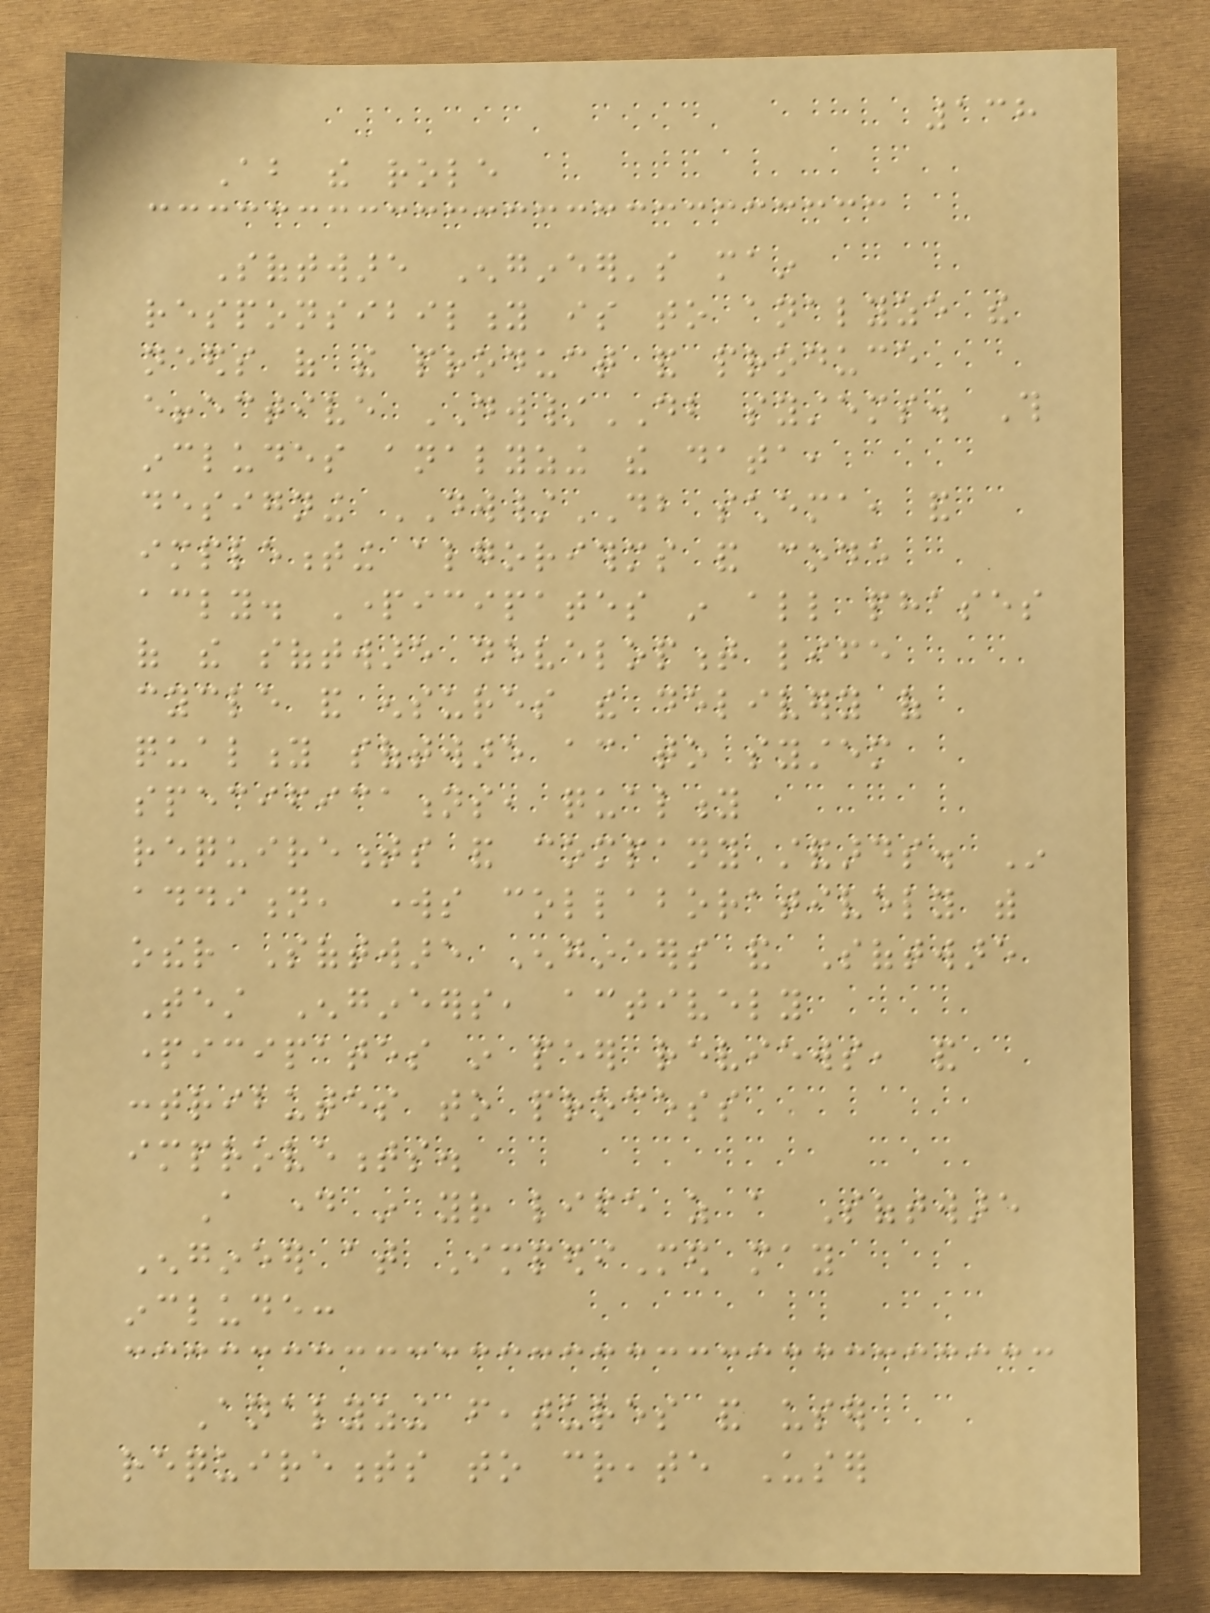138
About the role
Software Engineer's main
responsibility is to analyze the
needs of the product and produce
effective DW/DB systems. This
includes analyzing the data,
designing DW/DB schema, and
implementing algorithms and code
accordingly. Participates in all phases
of the software development life
cycle and ensures the delivery of
quality software according to system
specifications, quality
requirements and company standards. In
addition, works collaboratively with
other Software Engineers and Software
Test Engineers, actively
participates in peer reviews, and
contributes to process
improvements.
A day in your life as a Software
Engineer at ImpediMed may
include:
Analyzing features and user
requirements to create User
